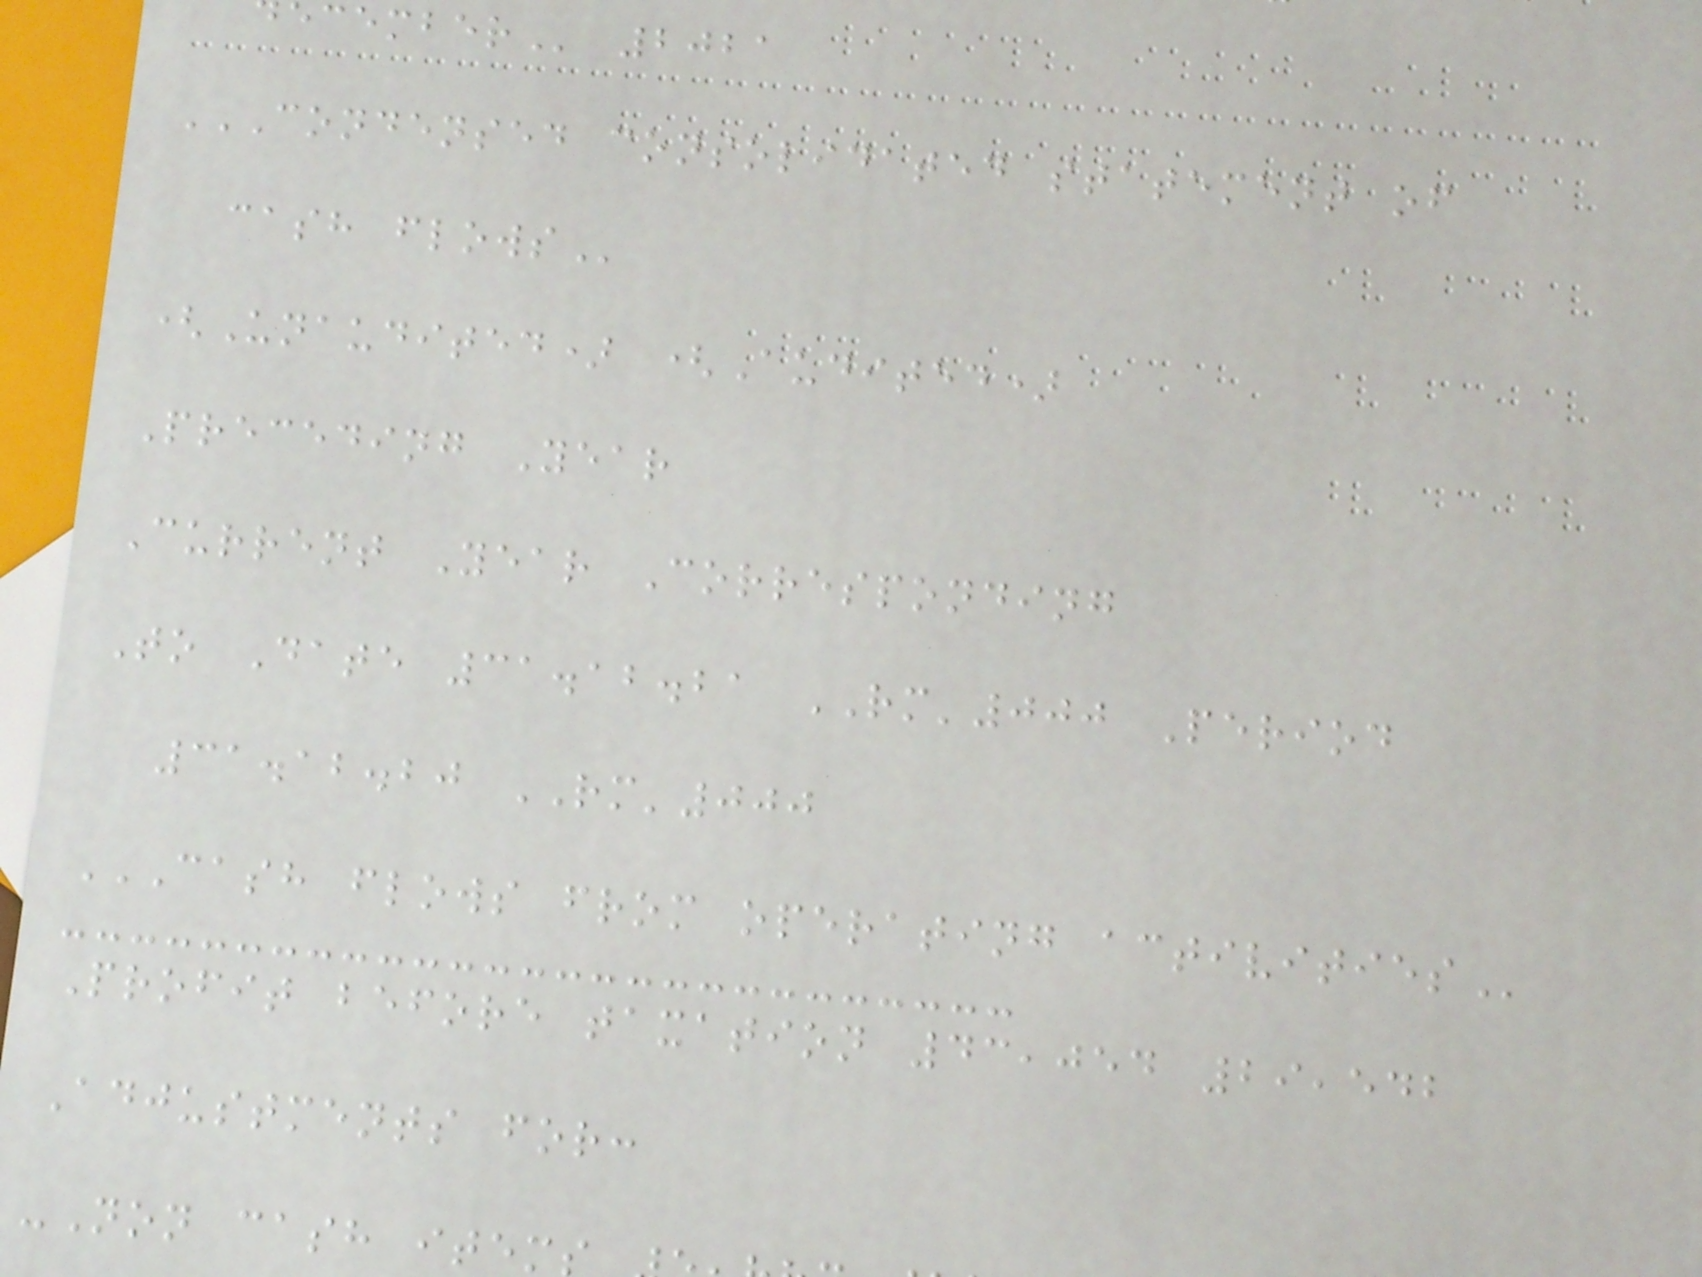2021
CONDENSED CONSOLIDATED STATEMENT OF
cash
(Unaudited) (Audited)
Preceding Year
Current Year Corresponding
To Date 31.12.21 RM'000 Period
31.12.20 RM'000
CASH FLOWS FROM OPERATING ACTIVITIES
Profit before taxation 43,054 29,542
Adjustments for:
-Non cash item
